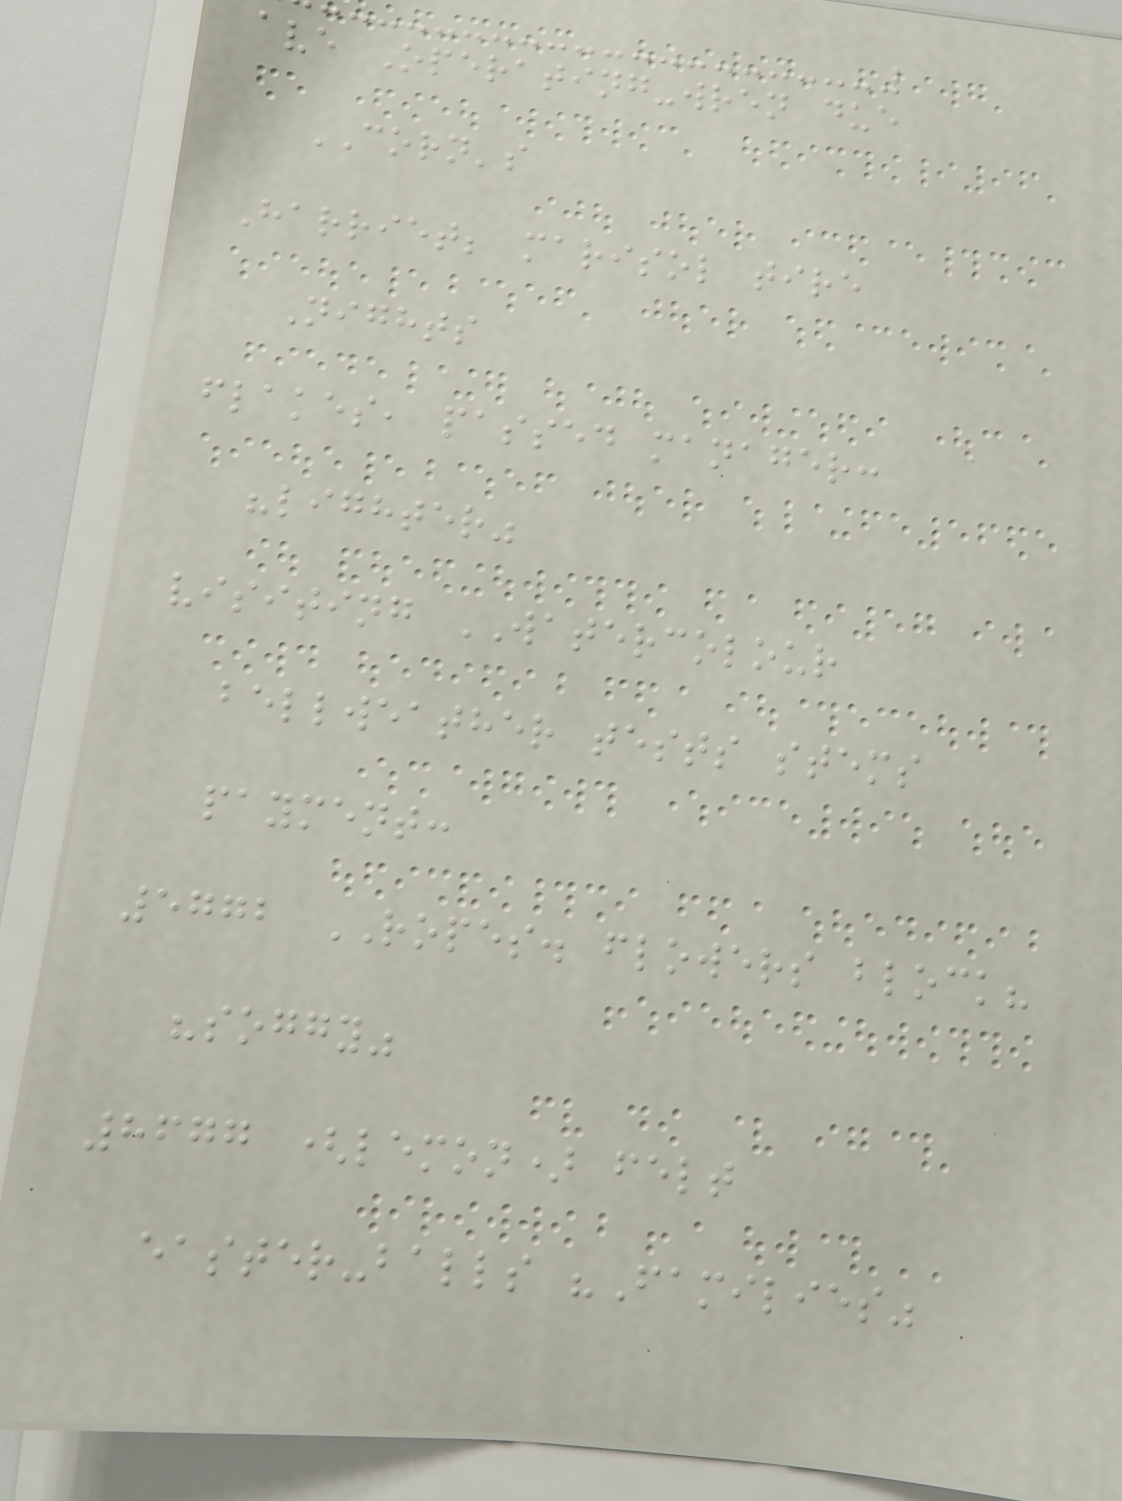ave Operating-wren due
CORN's
Harriet; marisol tire
Nights
flakes, passed manager:
"lighter"
visiting WATERCOLOUR
bellweather tests stems
payment:
5772 ROPES. flowers block?
"soggy"
8677 (lemon) felt
easter-balls "Families"
